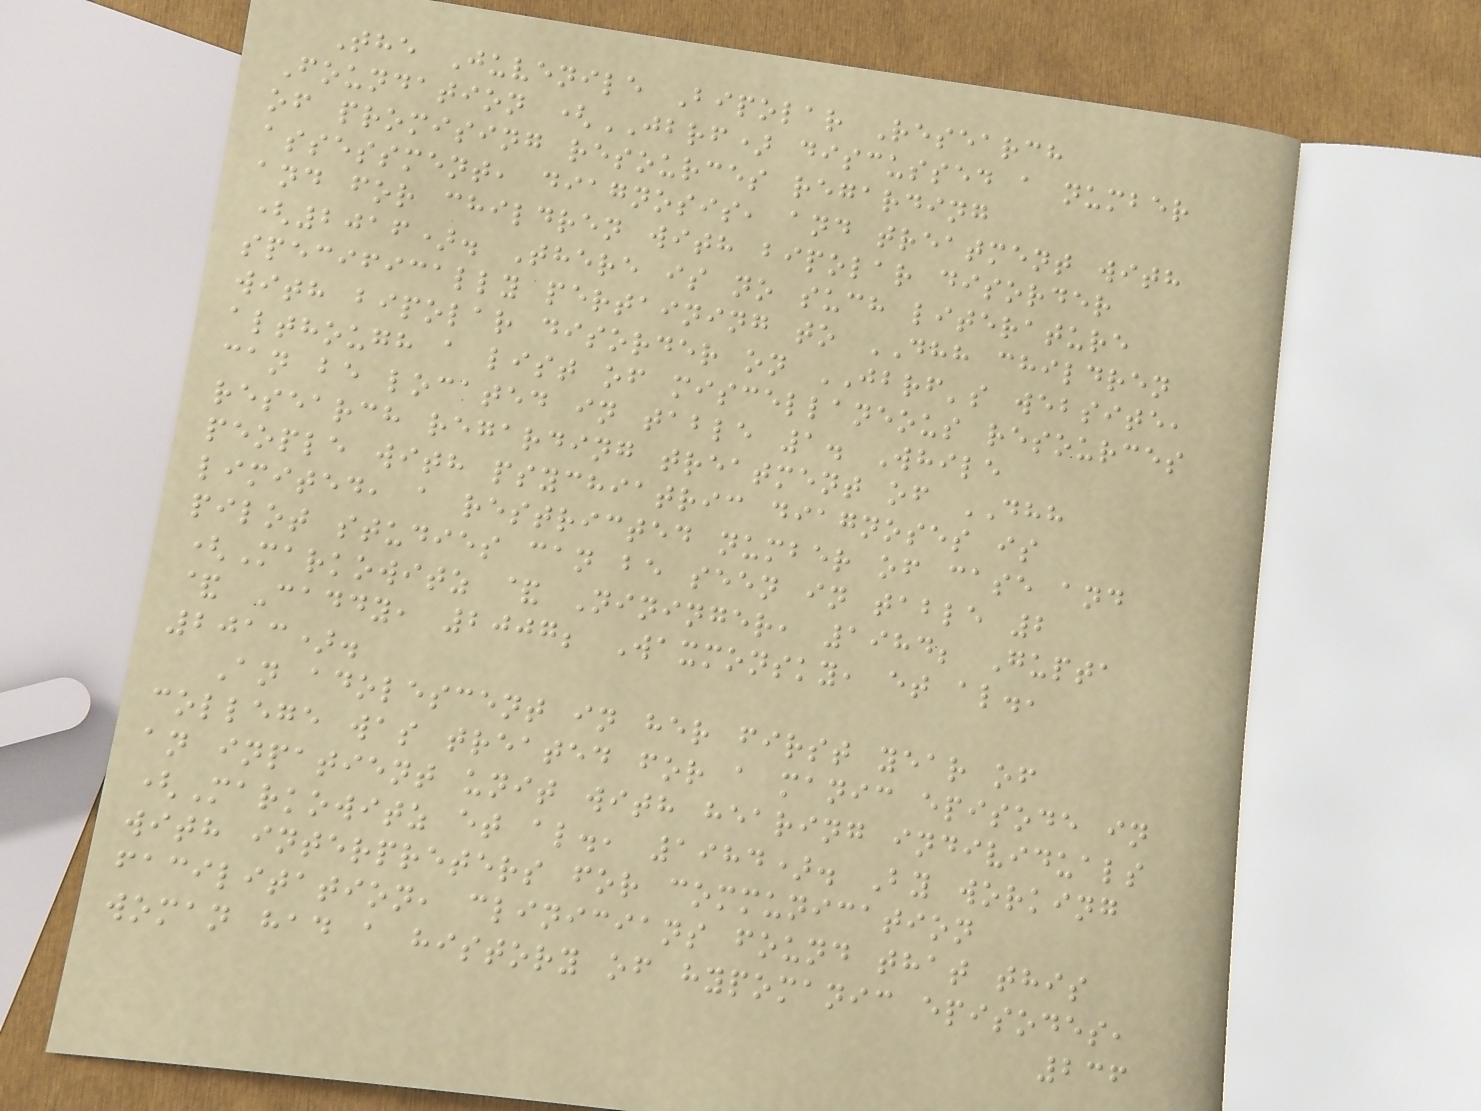The Juvenile Bipolar Research
Foundation (JBRF) discussed a number
of promising resources regarding
assessment, diagnosis, and treatment with
and for children with bipolar disorder
(2016). There is no such literature
specifically pertaining to DHH children
with bipolar disorder on JBRF's website,
although a list of miscellaneous resources
can be located in table 1. While
research regarding treatment of DHH
people with psychiatric diagnoses is
limited, a restricted number of case and
pilot studies can be seen in table 2
(Markowitz & Nininger, 1984; Gupta
& Caddy, 2007; Waxmonsky, et al.,
2013).
An adolescent in her first year of
college was treated for a manic episode in
an inpatient unit with hearing individuals
(Markowitz et al., 1984). By working
with interpreters for communication
facilitation, clinicians found that this
woman had a history of hypomanic episodes,
236
